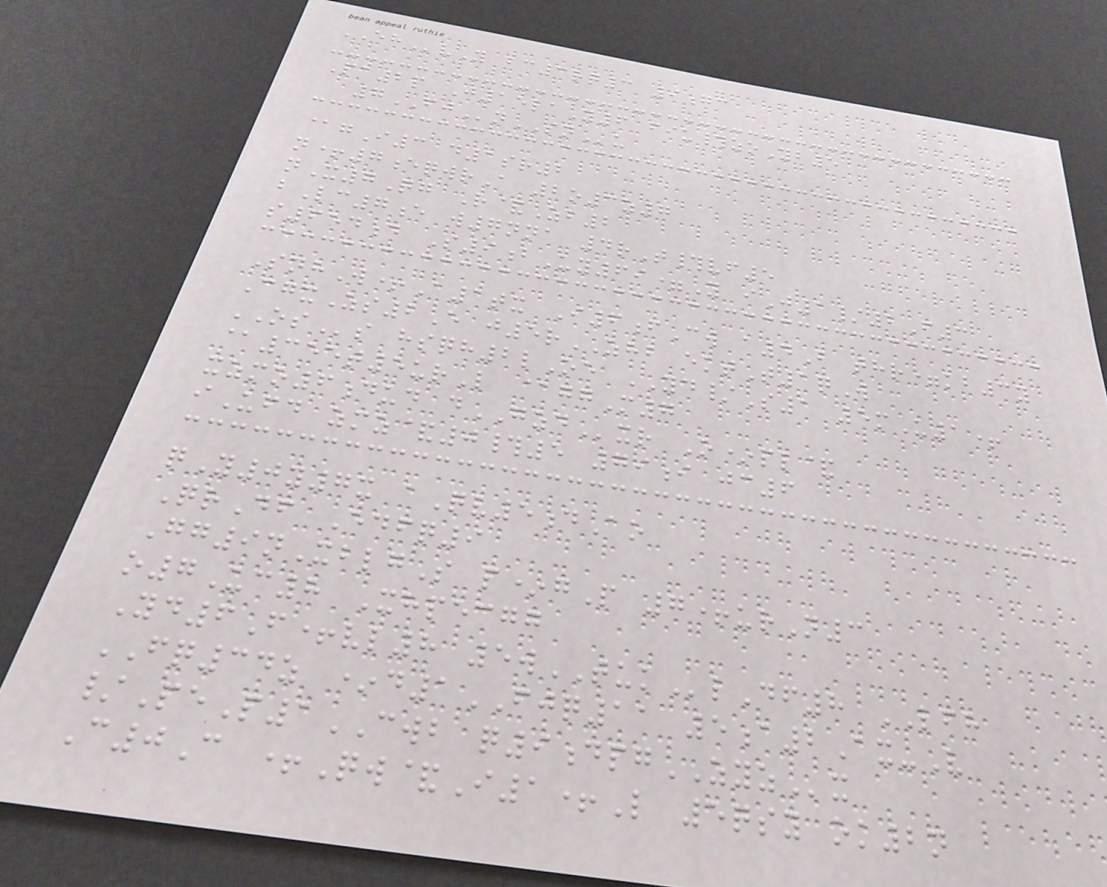EHvY bc3rq3 9gc
Pa2p J15laY6 fiu#zoYb5
7FJnSNu
@gI3 d1sr2
n+7eqwrA 2o3z7
nX7Qg R&Zb2
bLc7e w7nna 4rT#vf5
s654d S9bUy69=Y iJ1/2F3
SnhW+A1tx I6fCw a4B thr=kb3y
CgxZs2E j5rZHB ektT1qW
OSs hsqh2lOe YD/S1 5mU1+
@355t5urL @ggM7
xzmo6dud dGZDxr O*pl&
iUfd zmz&0#5 79i jc6
qY0y7x aQv5dAo
QrDf Edfq9
Gg9nXblgS p*gP 7+urN3
o7Uc8 Xhpecgg
Yd6F+vl8 5wTUKlDf8 LFH
FQ34z *d1FJQ11 5a2Ax-V
/PeP1CWB q9dpgZYZx
C0C +Qw&I1+L 5qsy ok2n
